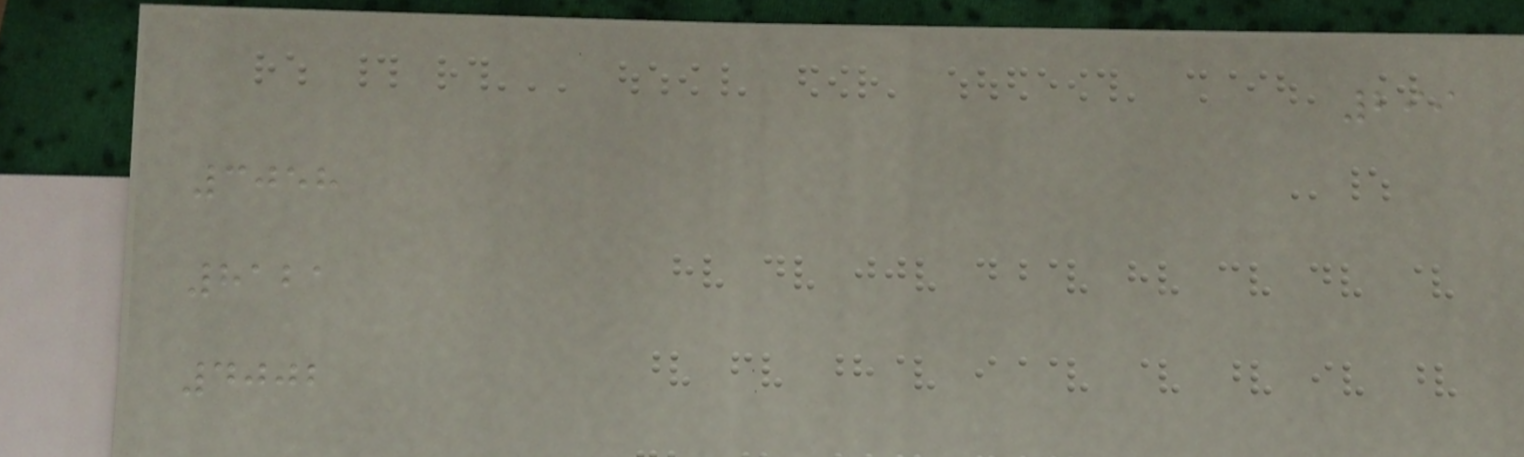299
3058
8121
4002
